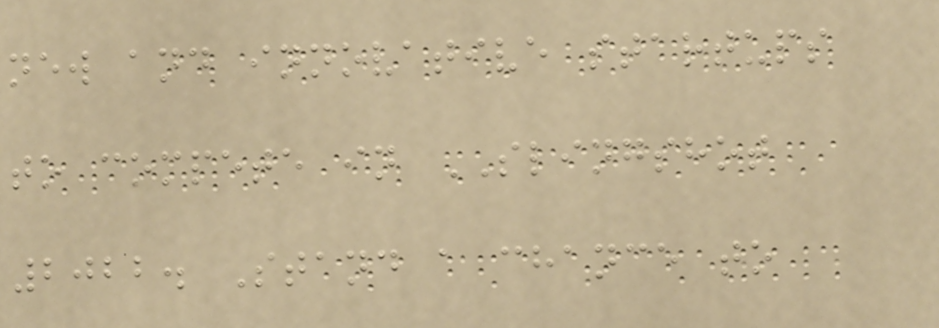new and innovative startups
to compete in SLINGSHOT
2022. Stand a chance to
